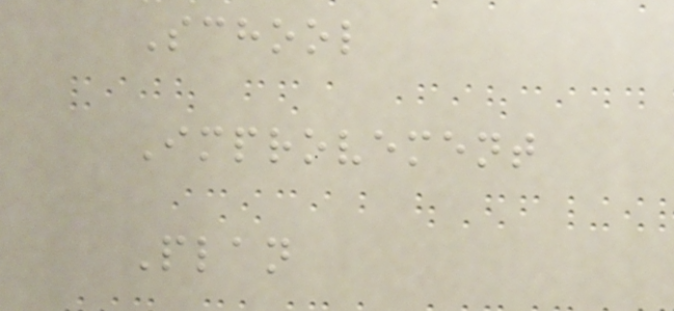School
Improvement
Plan
